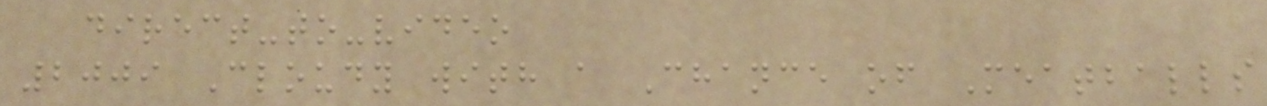direct-to-video
2009 Cloudy with a Chance of Meatballs
